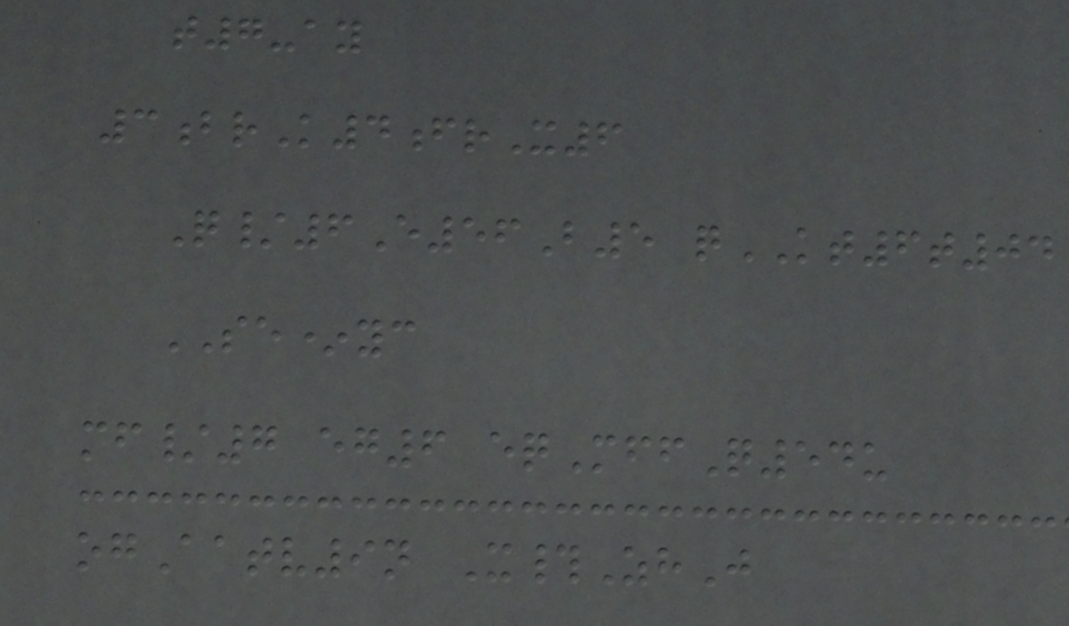t7-ay
3brK4frX6
Q/6E56B5 qKT6t04
SE*yc
mf/7 eg6 eqMffQ54u
ogAatv9n X#ZhJ
